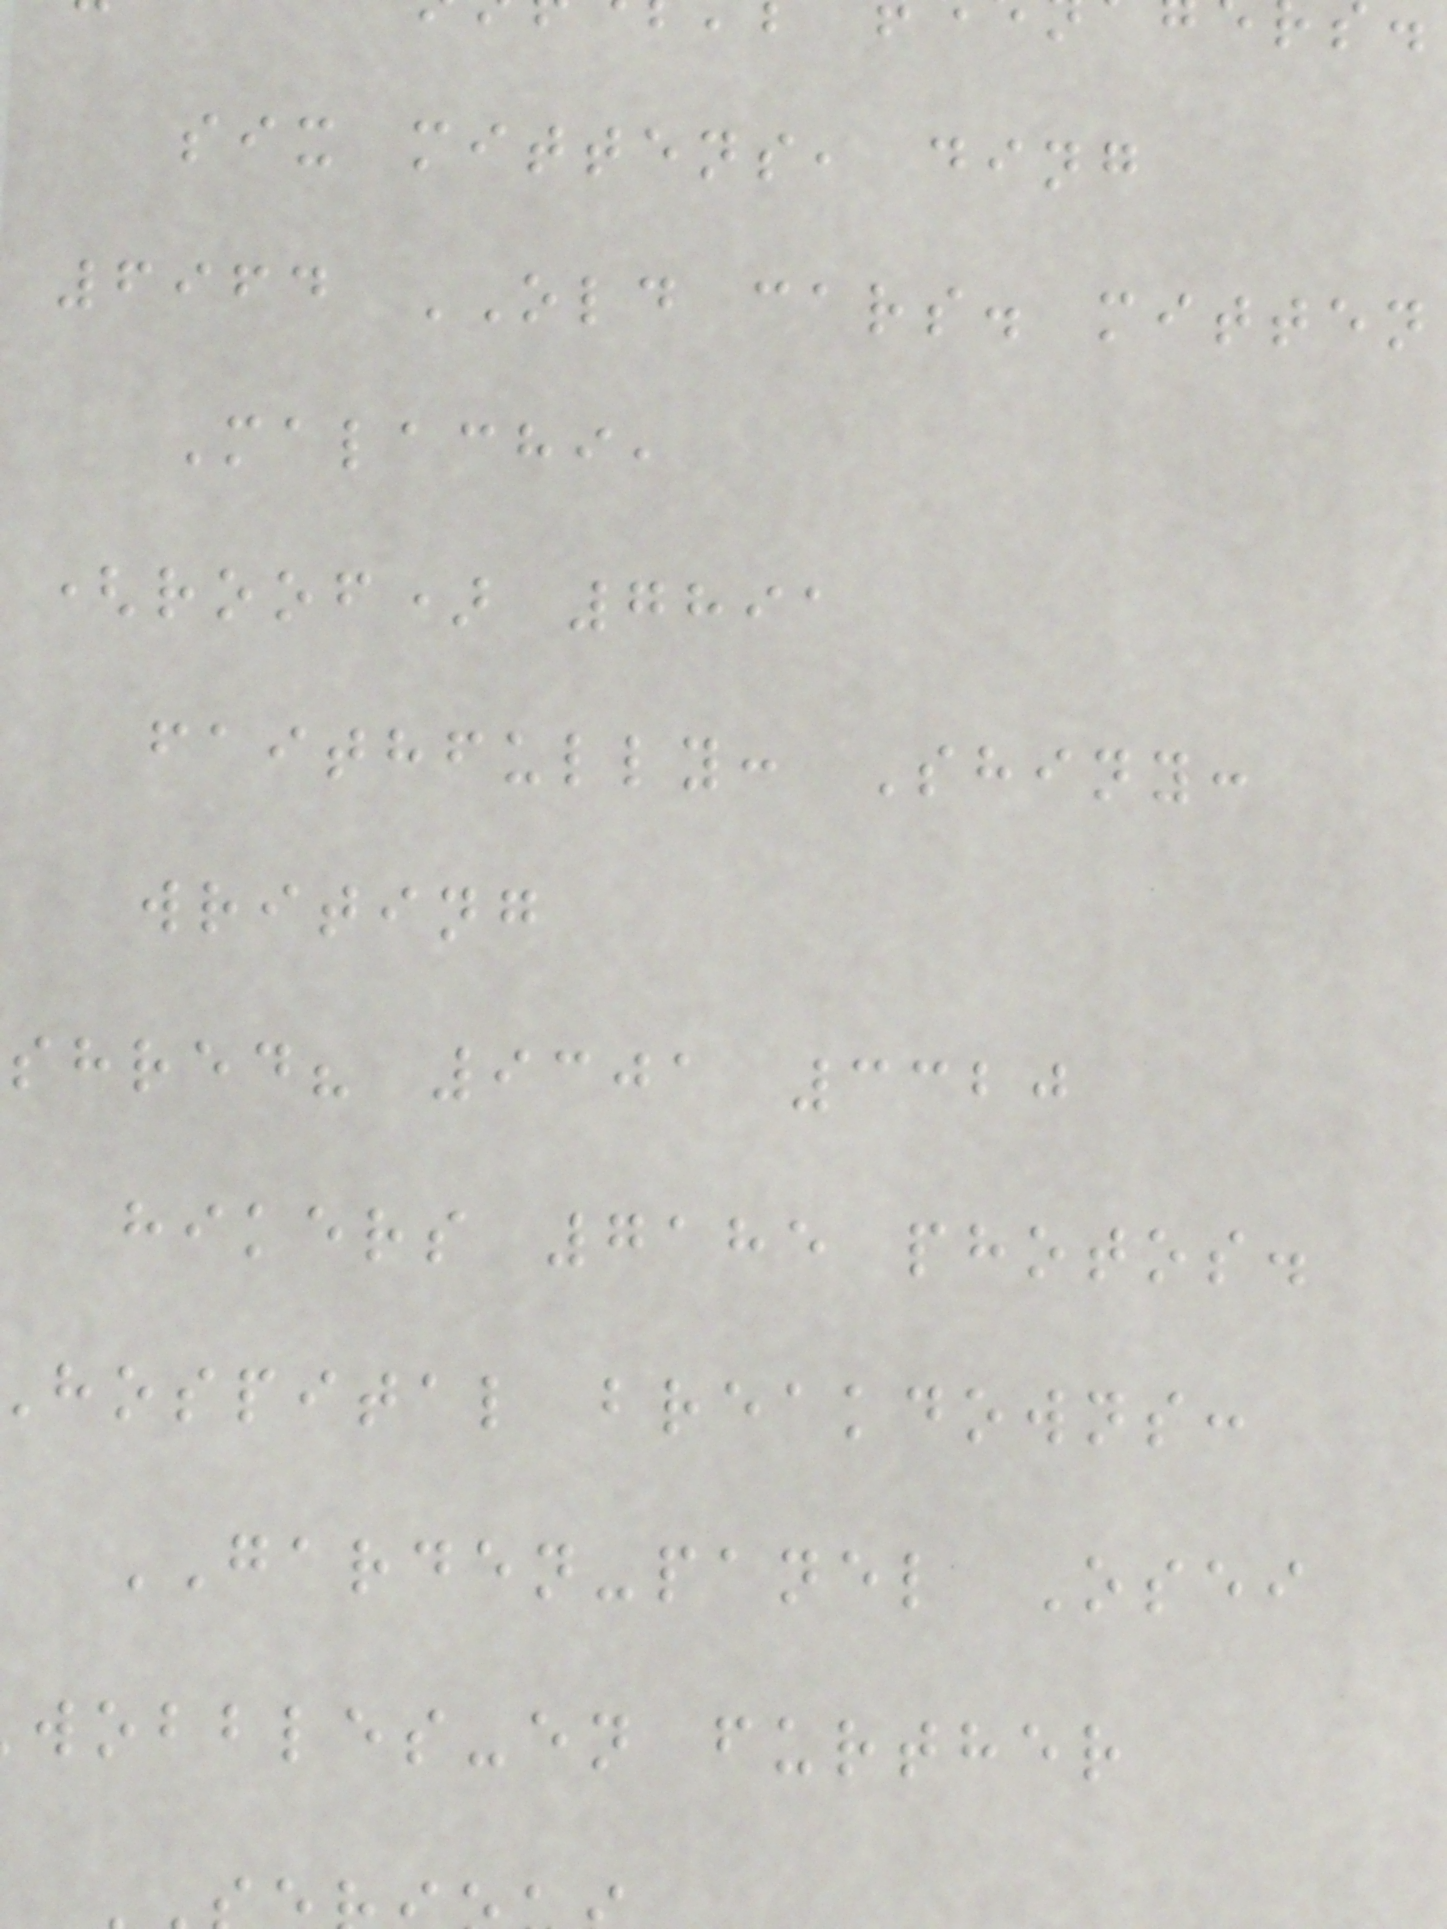six mittens, ding
6964 OLD cars. mitten
Malachi,
(roof) 7891
faithfully: Shiny:
writing
shred? 9301 3320
hikers 7185 photos.
hospital breakdowns:
GARDEN-panel Osei
wobbles-en further
